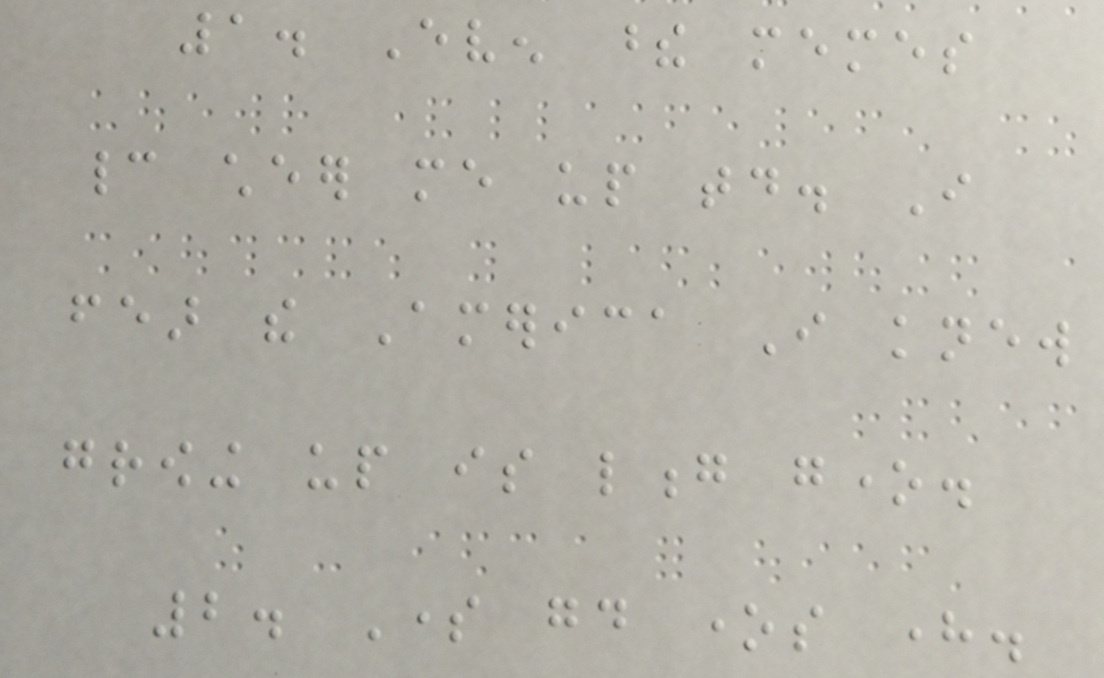1. Even these memes
cannot cheer me up today. I
fear the America I knew
growing up is long gone.
2. Some good ones here.
